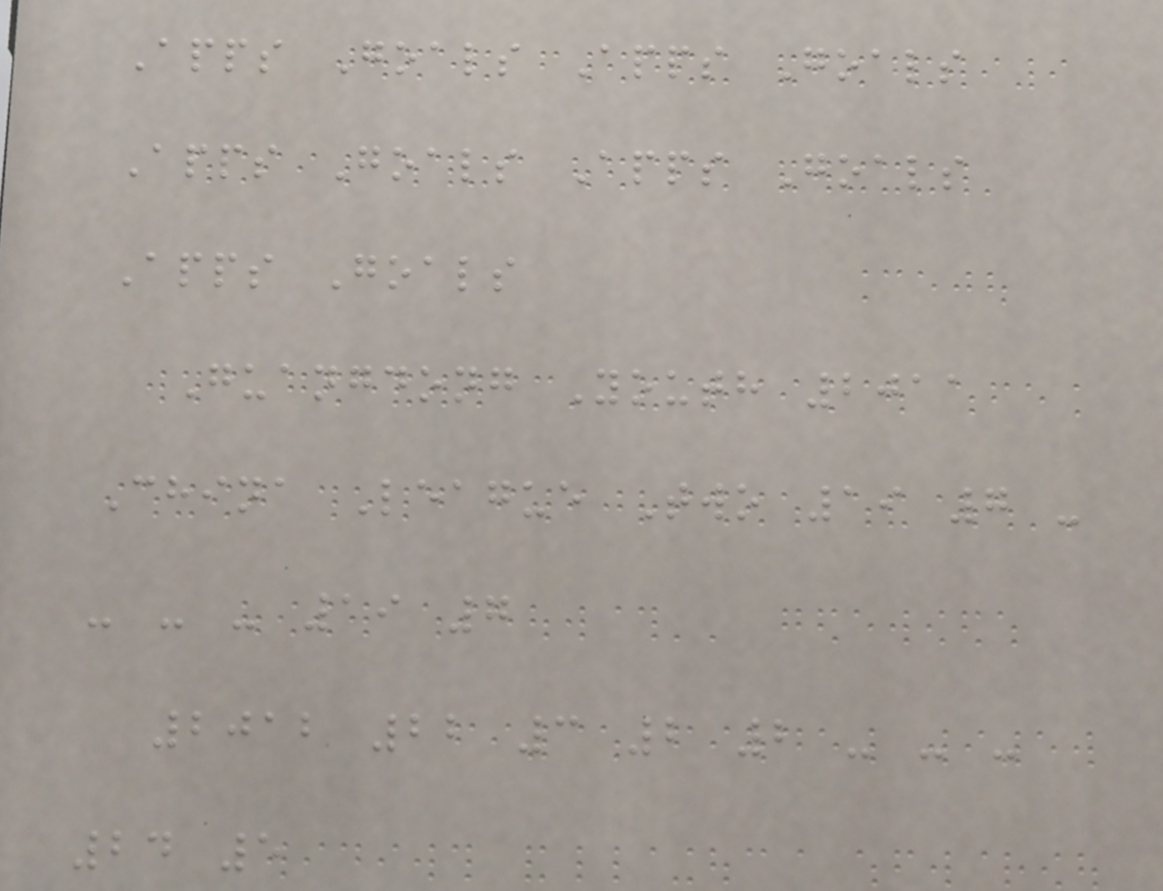Apps Goals Apps Goals
Apps Goals Apps Goals
Apps Goals
Guangdong Youth 2011
China League Two 19 7 -
- - - 19 7
2012 22 3 2 2 - - -
24 5
